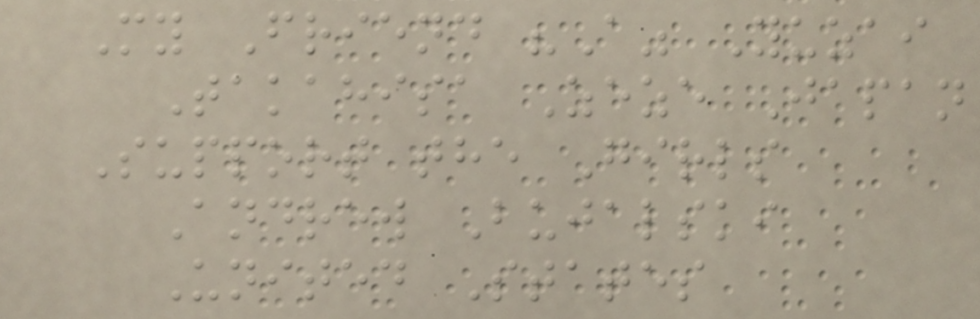My Friend "A" Yuzai
Takahisa Zeze Japan
Support the Girls
Andrew Bujalski
United States
